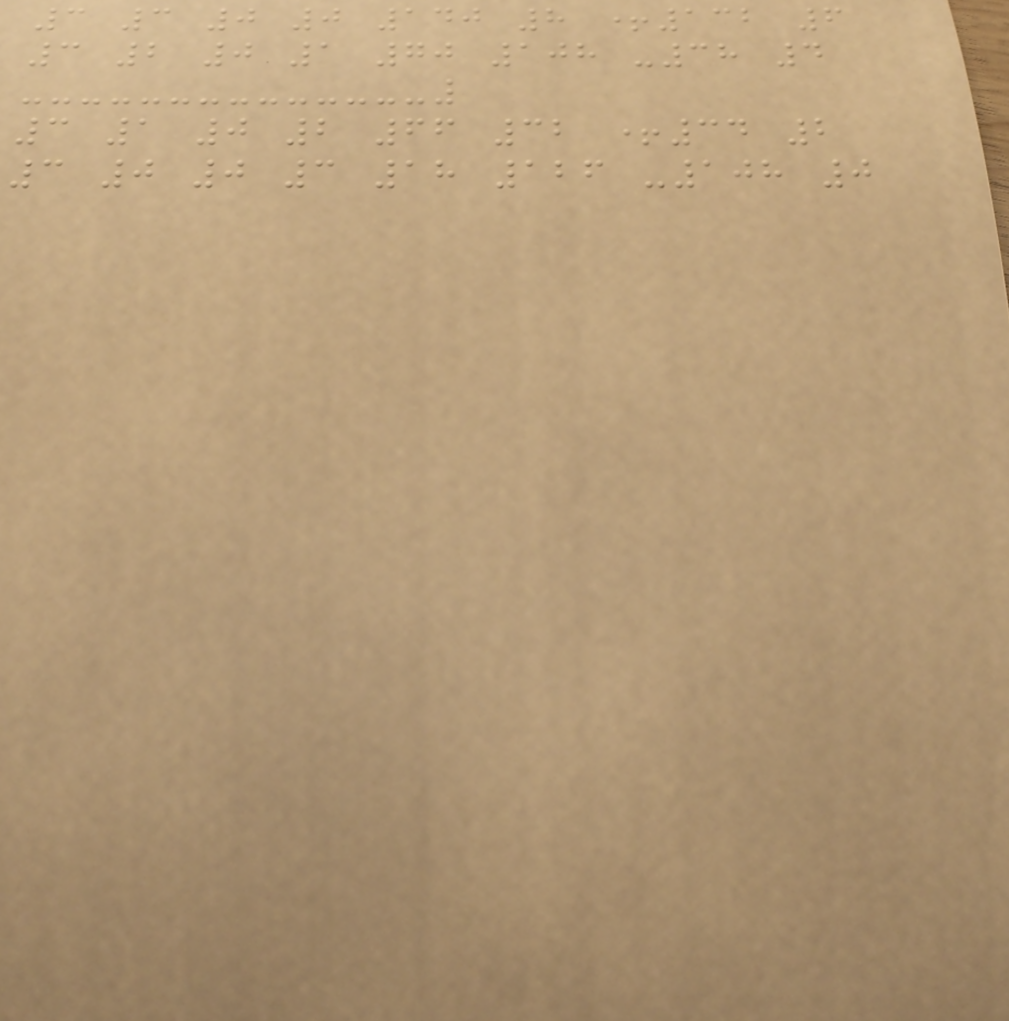3 3 0 0 140 8 +132 6
3 2 0 1 70 108 -38 4
3 1 0 2 66 32 +34 2
3 0 0 3 18 126 -108 0
